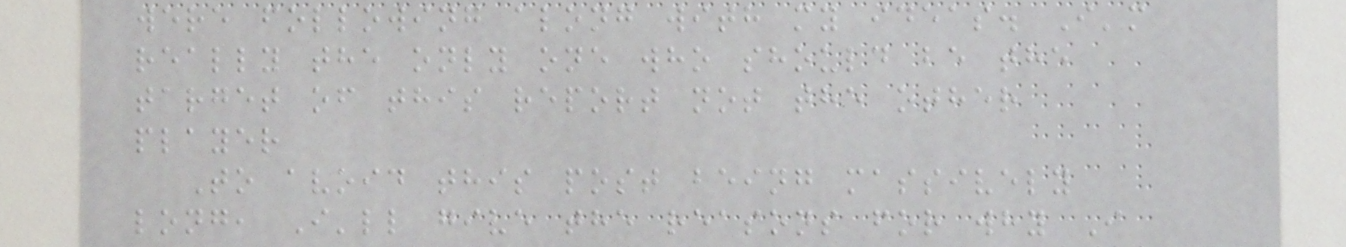were following along with my ideas. I'm
really the only one who should be the
target of this report not the other
player
To avoid this post being massively
long, I'll give the reasons for why I
